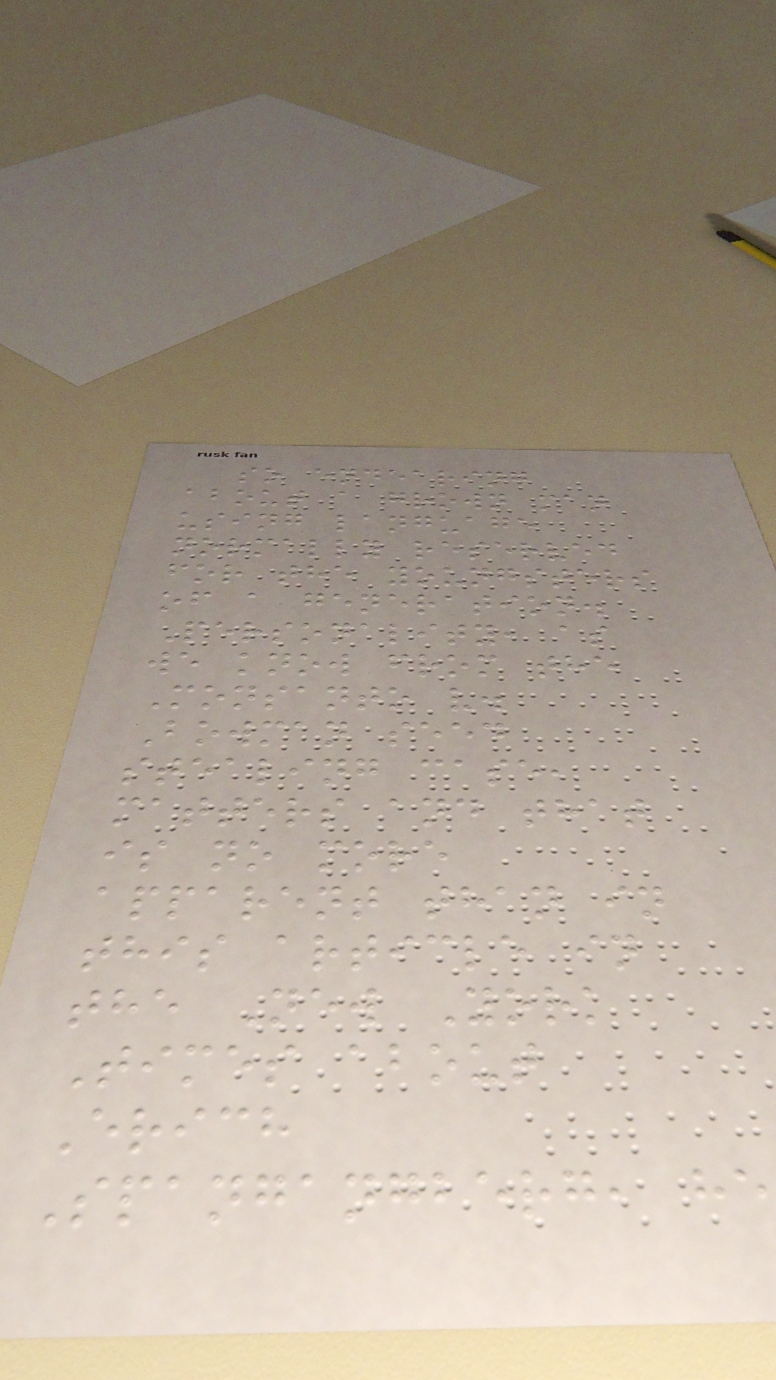so endearing
about a grown man
using language
normally reserved
for the youngsters
of a generation.
Personality, as
we know from the
Monsanto v.
Bowman seed
stealing case,
matters and that
is no more
apparent than in
this article in
the New York
Times about
Erich
Spangangberg, he
